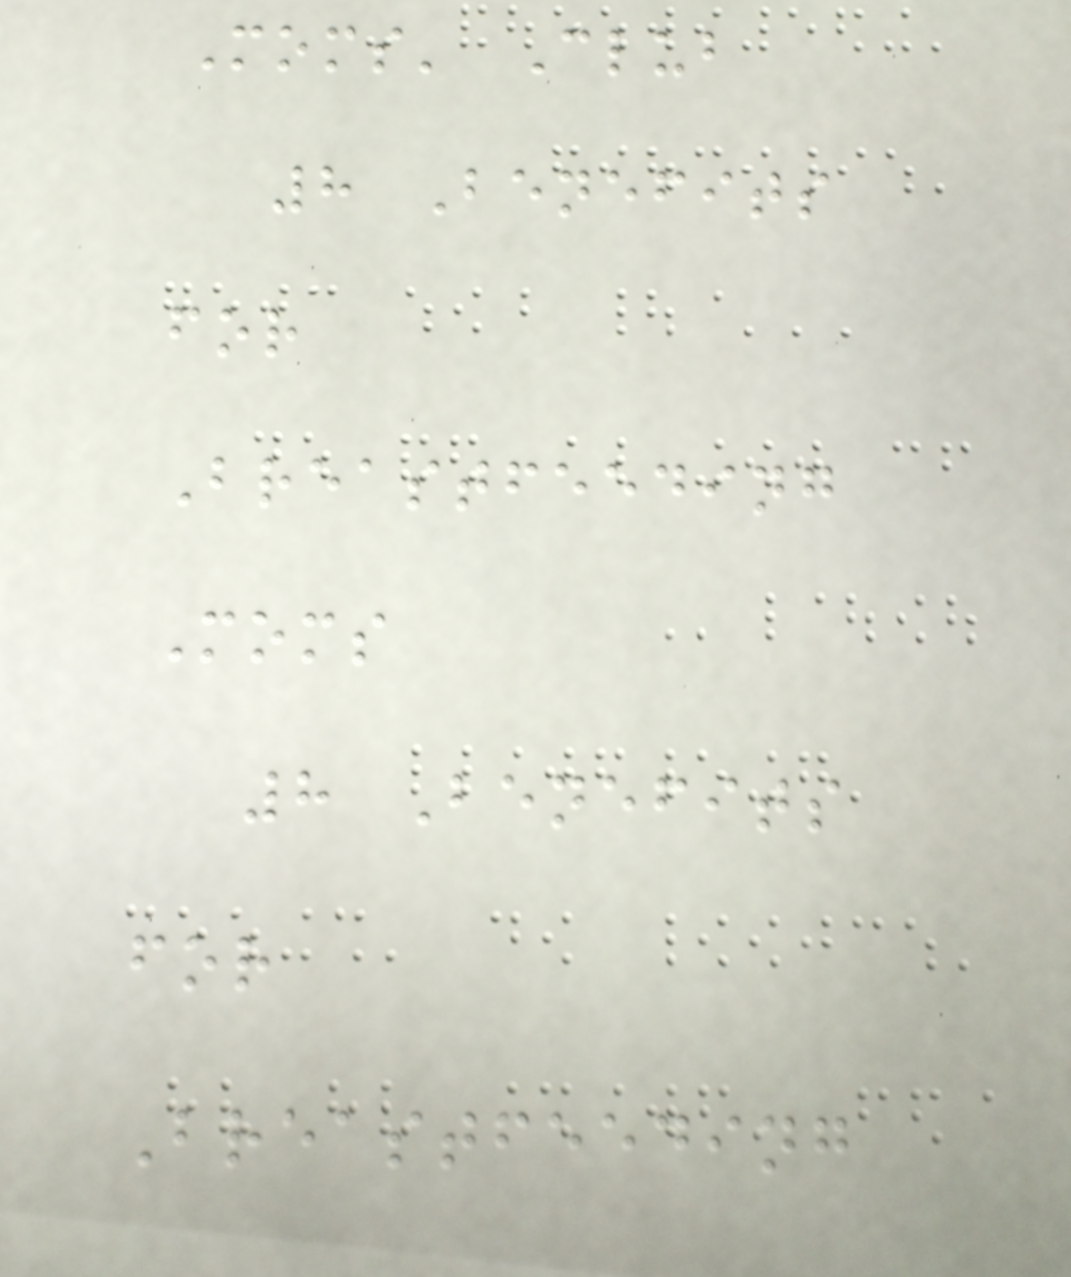Moms' Club
8 Benefits
for
Breastfeeding
Moms
8 Benefits
for
Breastfeeding
